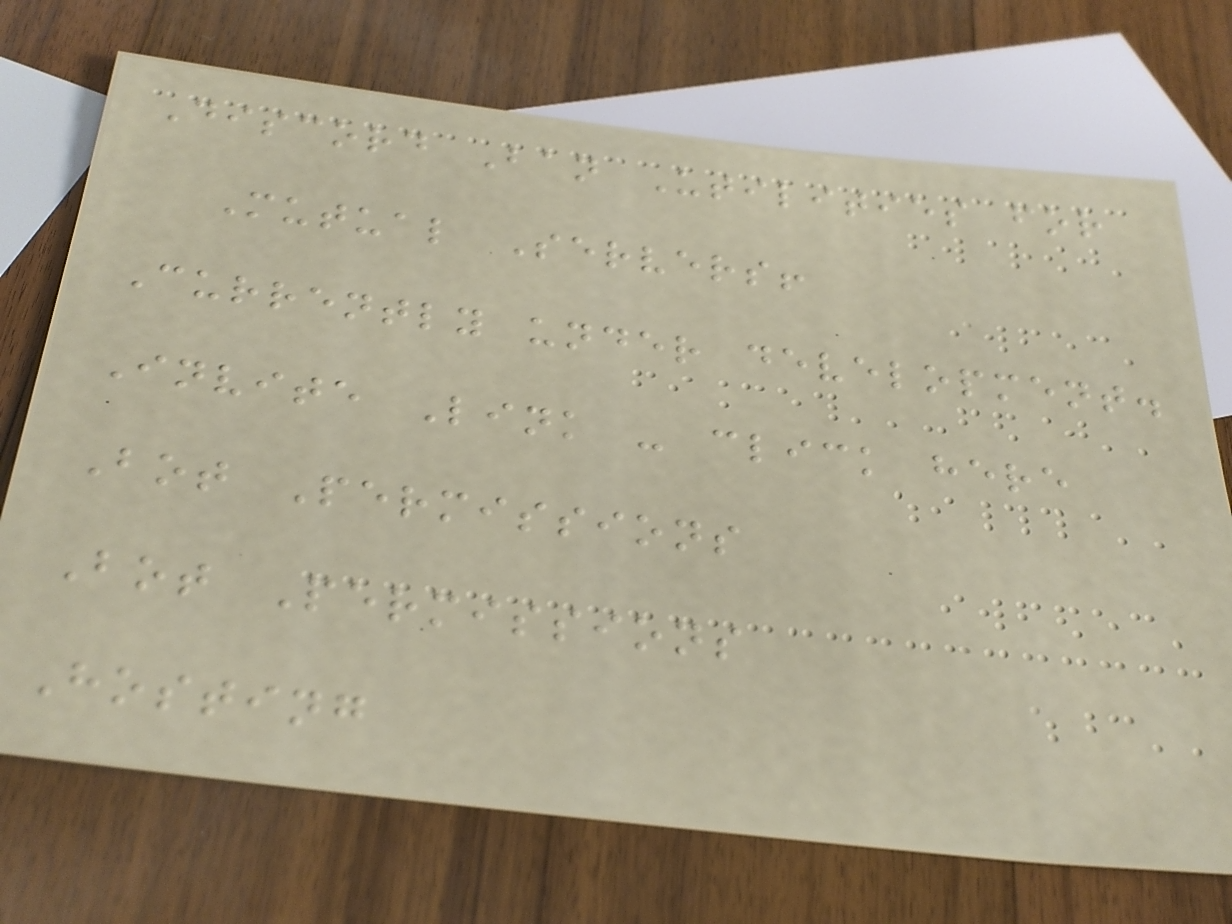Discord Ban Utilities for
Mutual Servers!
Currently under development.
Invite Link - click here
Bot Permissions
Bot Permissions
Hosting
